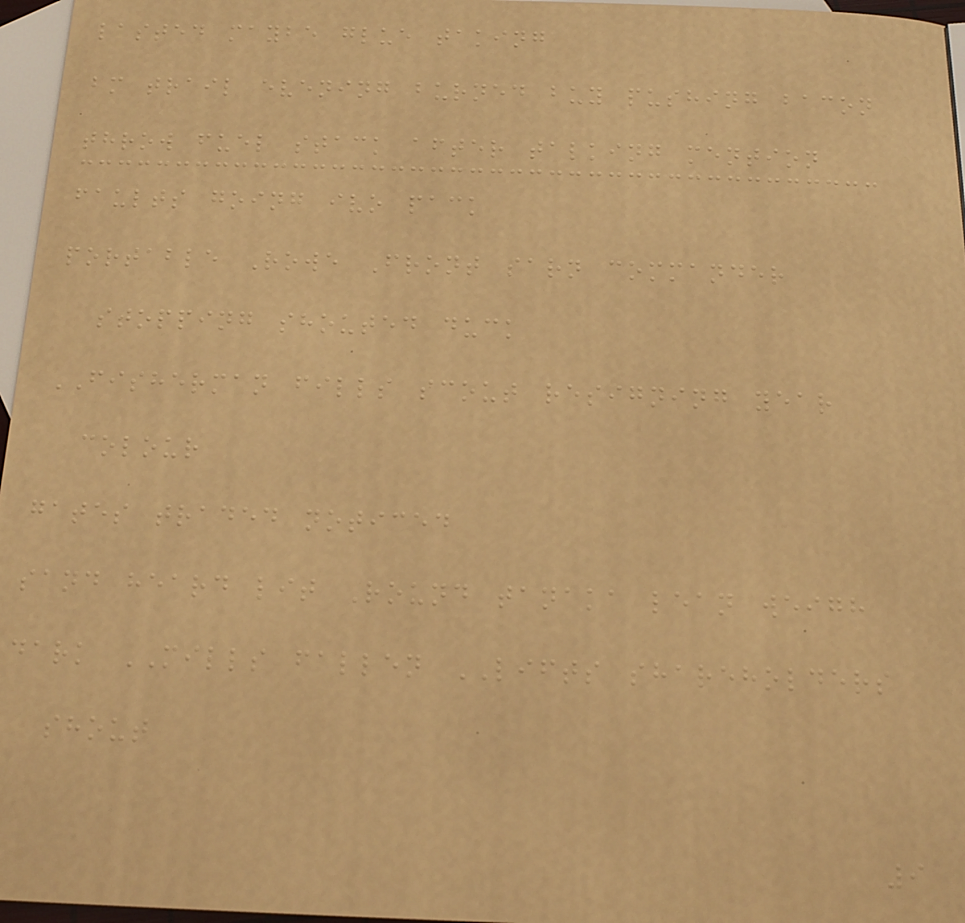lasted maybe glue taking
bm trail evening burned buy pushing bacon
throw fuel stack after talking mention
faults going ivo pack
portable Rowe Front sarn commander
stopping shouted duck
FISHERMAN fills scout resigning year
colour
gates traded noticed
sand heard lit Round tanaka lean weigh
dark MILLS fallen LIFTS shareholders
shout
9
